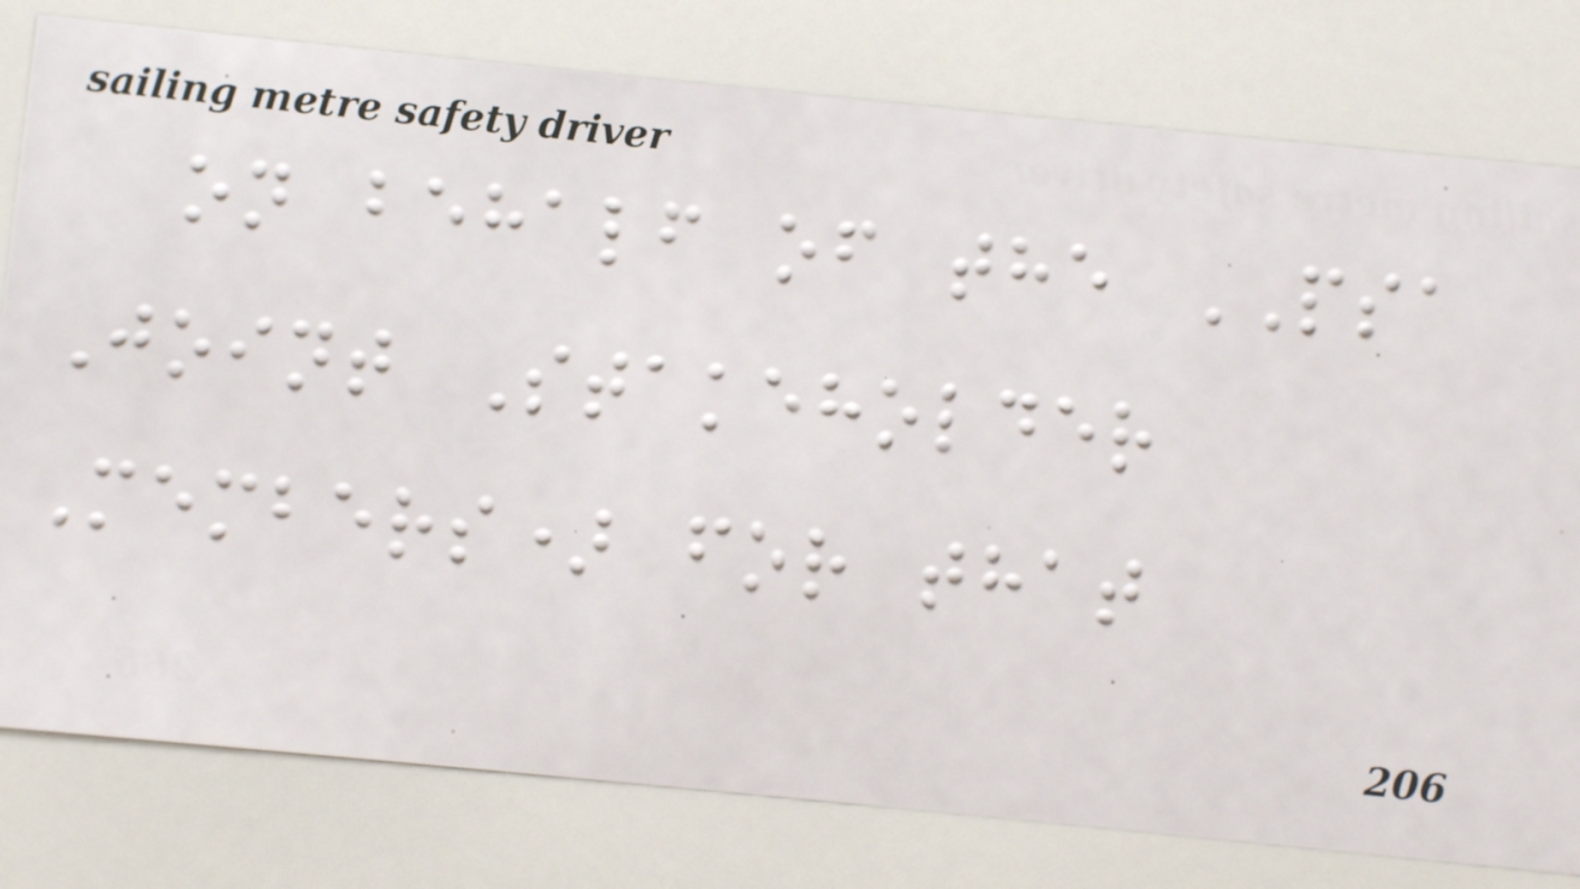on behalf of the PSA
Joint Stakeholder
Members) for that
